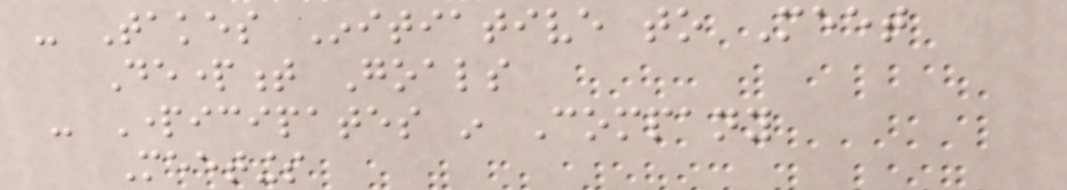- Takes Initiative to Meet
Department Goals
- Participates in Company
Meetings
